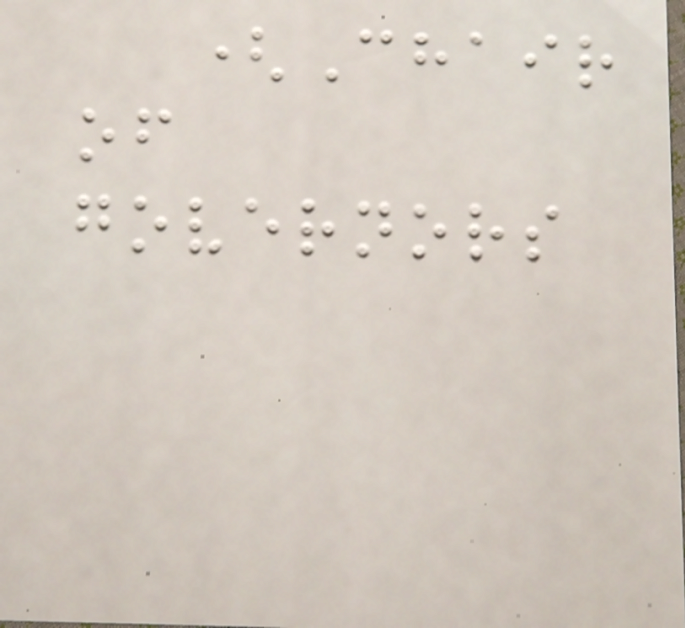(Chair
of
governors
